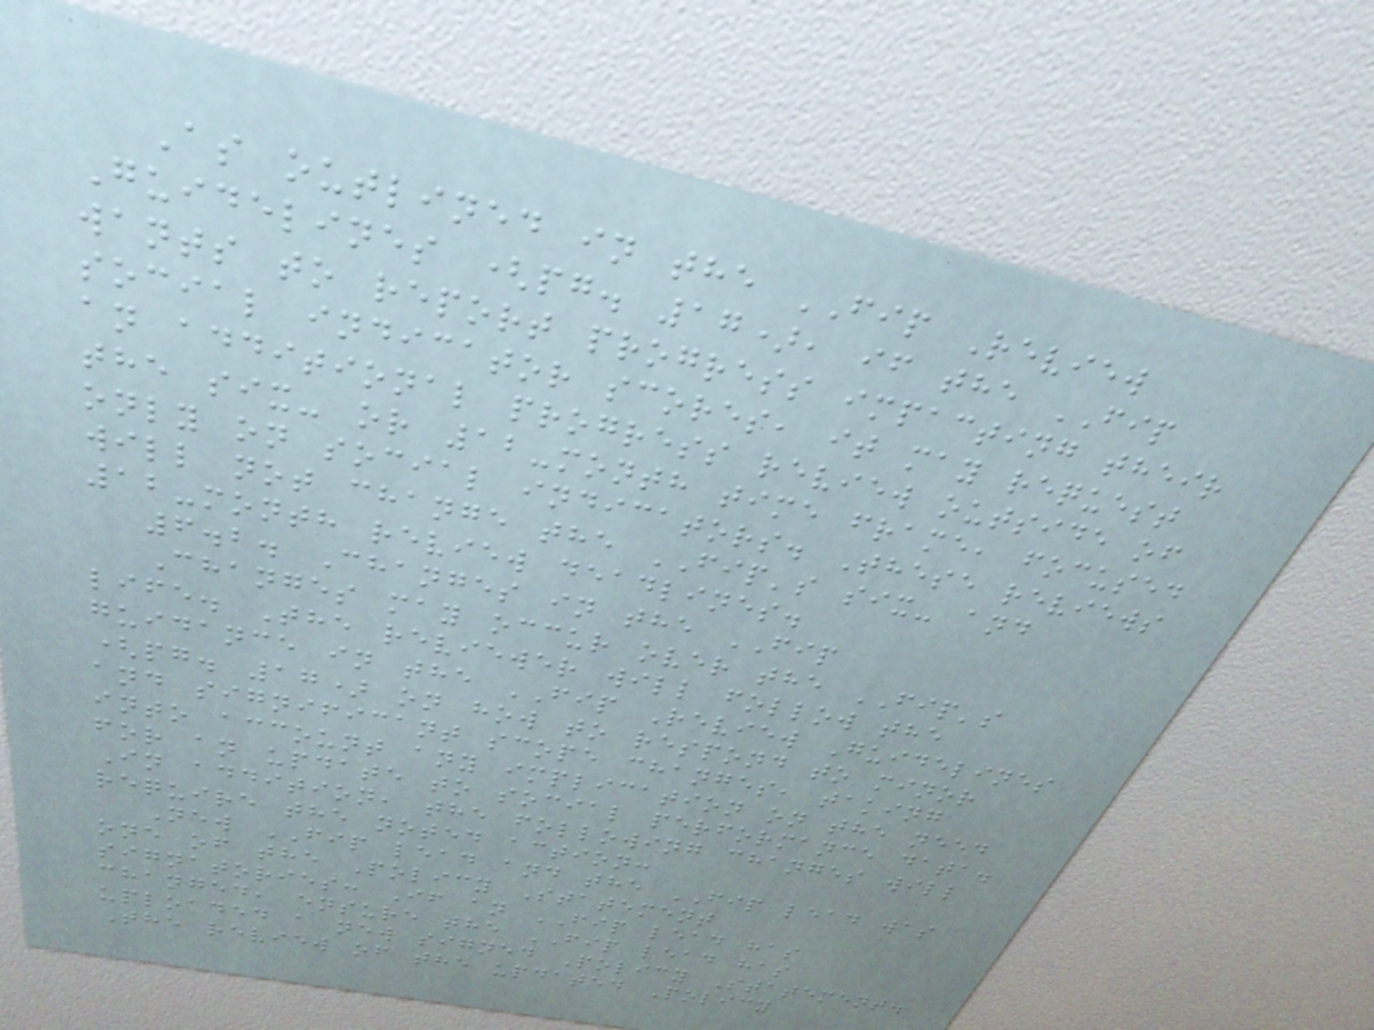As outlined in the FIP Review
Guidelines (pg. 17), if the FIP
wants to report progress impacting their
social indicator scores, it may request
an additional progress review outside of
the six- or 12-month time frame, focused
only on social indicators. These reviews
will not change the FIP's six- and
12-month review deadlines.
6.2. Changes in the FIP
Changes may occur over the FIP's
life. The reviewer will follow the
guidance in the FIP Review Guidelines
(pg. 17) on how to respond to minor
and significant scope changes, taking
into account any implication on the need
for an update to social performance data.
In addition, the following changes will
require the noted action:
New FIP lead and the FIP lead was
one of the Policy Statement
signatories: If an FIP lead has
changed, ensure the FIP lead has
uploaded a new signed Policy Statement.
The review of the updated Policy
